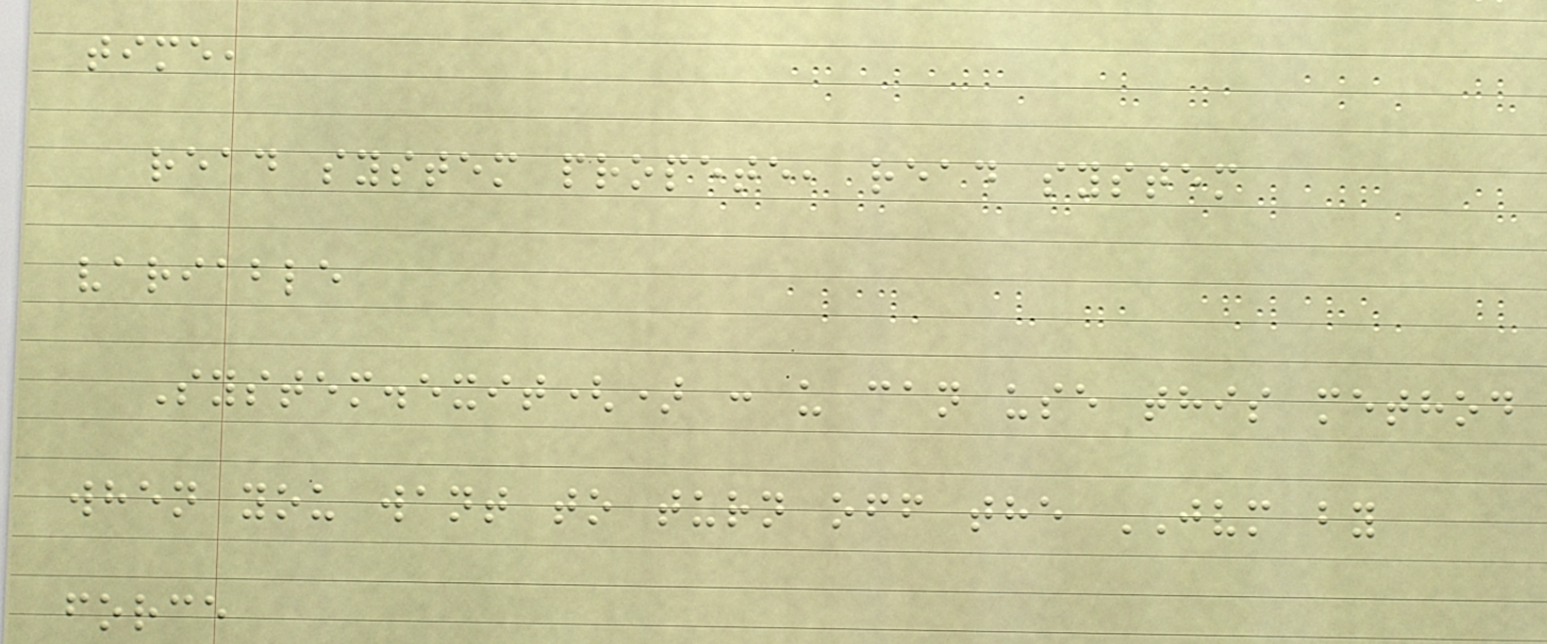time,
read system propete, read system
variable
System.exit() : u can use this method
when you want to turn off the JVM by
force
